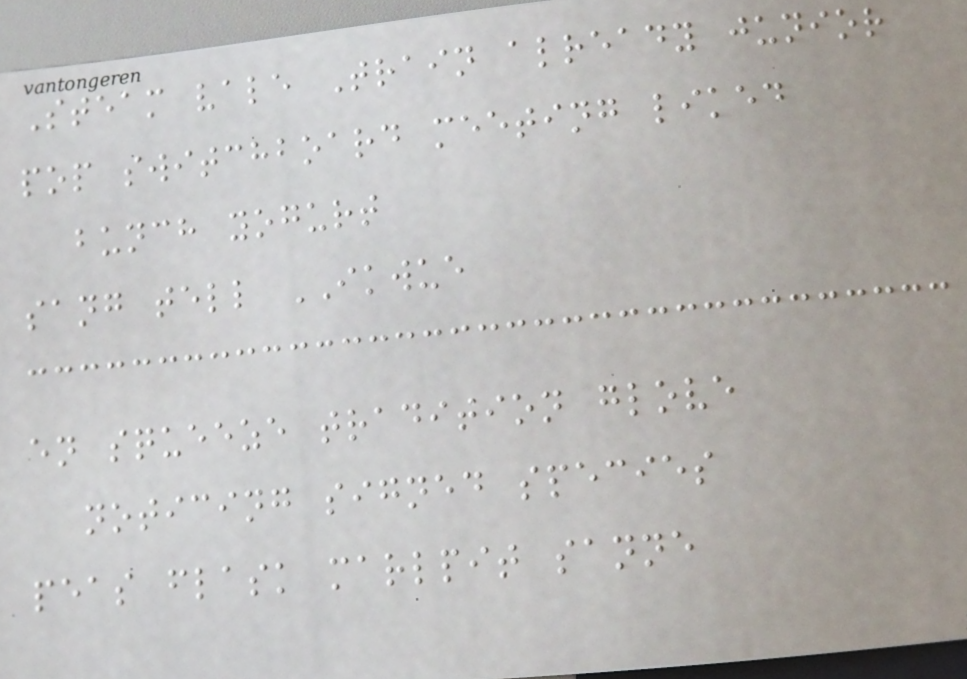Steam vale Train already junior
pop switchboard meeting liked
bunch yogurt
sang tell IKWUE
en squeeze tradition glove
noticing signed species
peas flask marlpit sanne
